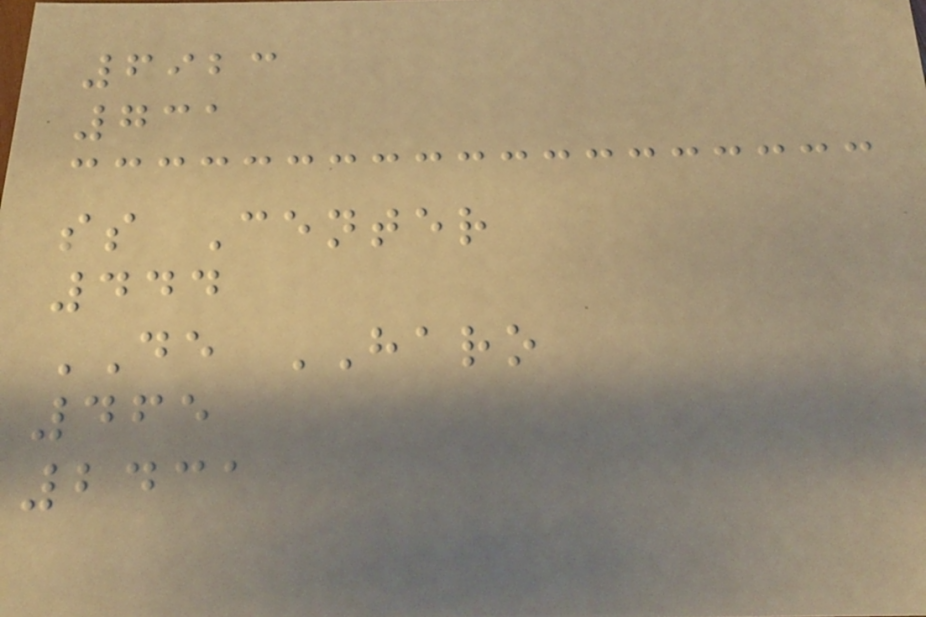6923
731
ss Center
444
DE HARO
465
2431
